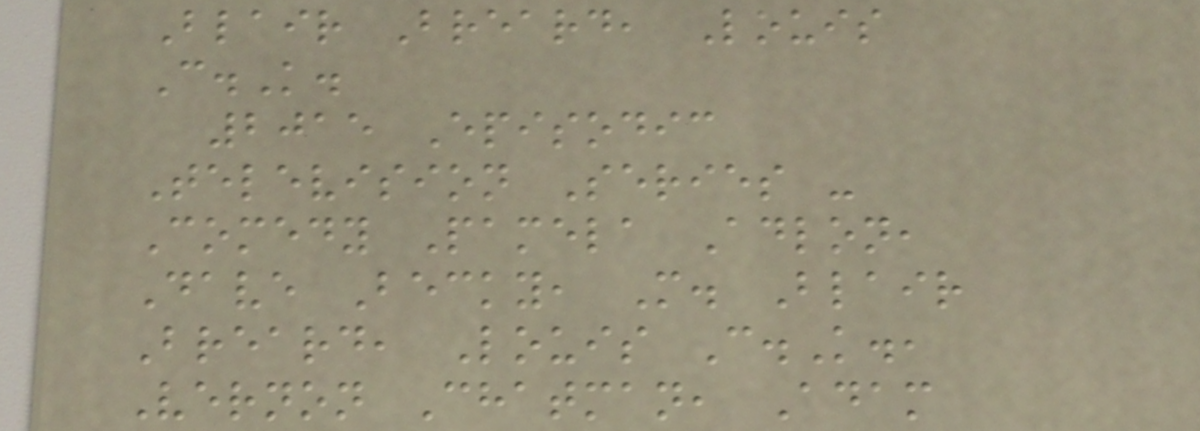Blair Breard, Louis
C.K.
2015 Episodic
Television Series -
Comedy Pamela Adlon,
Dave Becky, M. Blair
Breard, Louis C.K.,
Vernon Chatman, Adam
